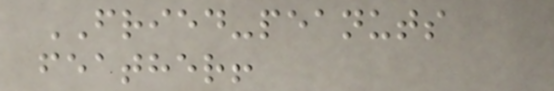FRIED-peanuts
feather!
